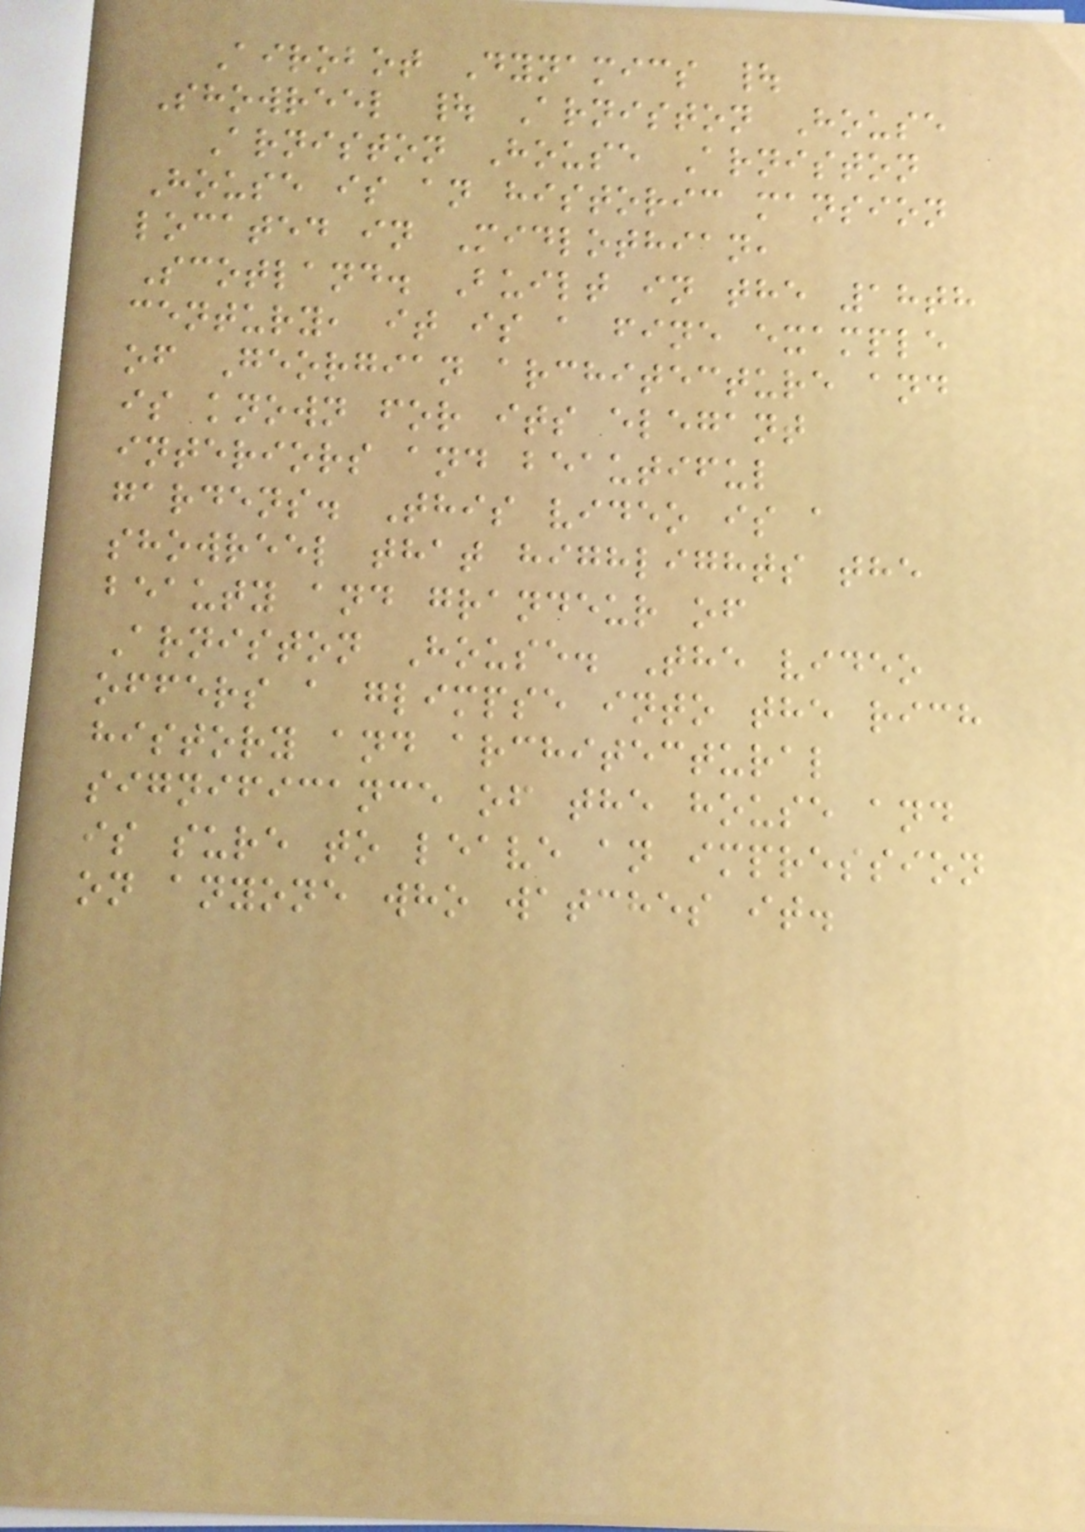Airobot Dynamics |
Showreel | Arniston House
Arniston House Arniston
House is an historic mansion
located in Midlothian,
Scotland. Built in the 18th
century, it is a fine example
of Georgian architecture and
is known for its elegant
interiors and beautiful
gardens. This video is a
showreel that highlights the
beauty and grandeur of
Arniston House. The video
offers a glimpse into the rich
history and architectural
significance of the house and
is sure to leave an impression
on anyone who watches it.
